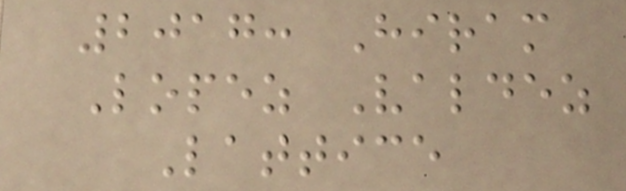2017: Hiram
Lopez Valdez
Lattice
